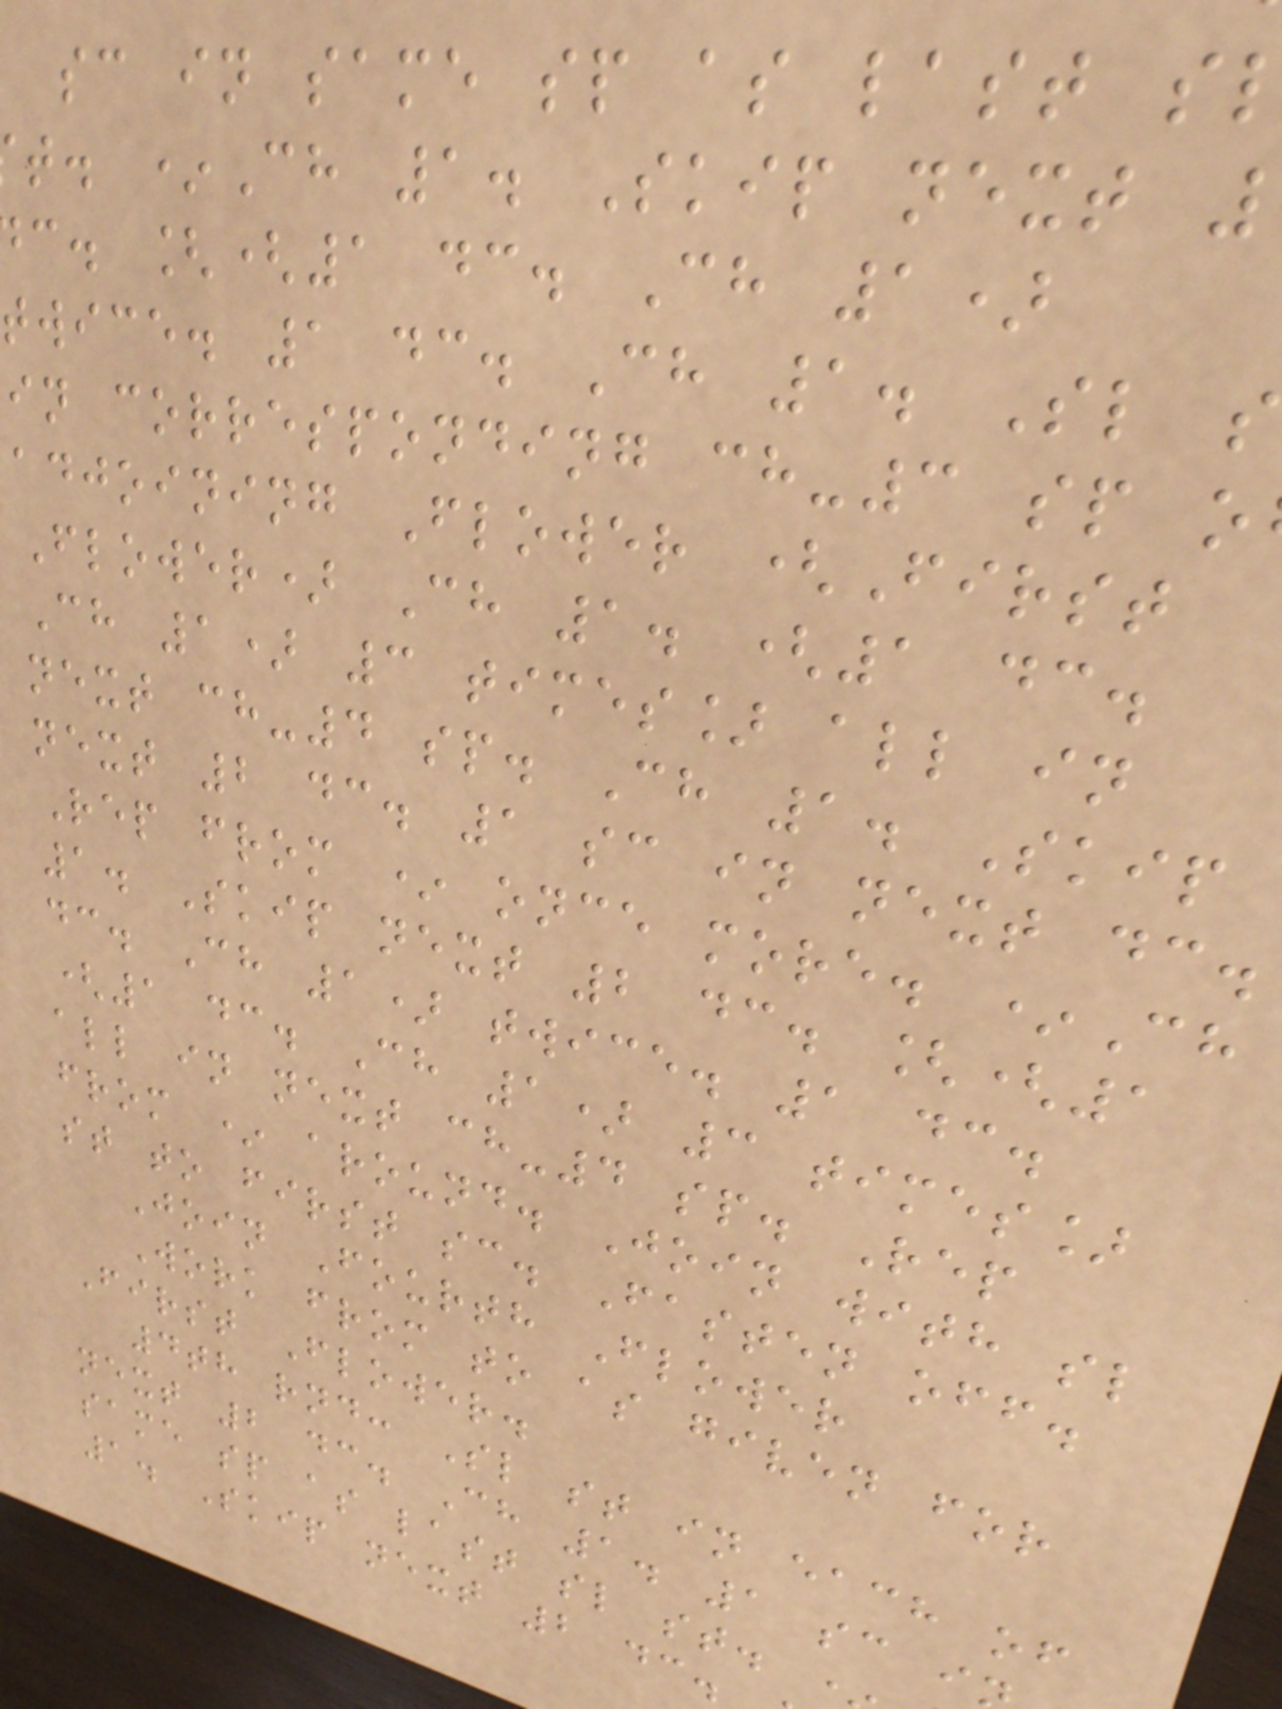sc in same sp as last s
t. *Ch 1. Skip next
c. [(1 dc. Ch 1)
twice. 1 dc. Ch 1. Sl s
in corresponding ch-3 sp o
adjoining Flower (First
Flower) Ch 1. (1 dc.
Ch 1) 3 times] all in
next ch-4 sp. Ch 1. Skip
next 2 dc. 1 sc in next dc.
Rep from * once more. *Ch
1. Skip next 2 dc. [(1
dc. Ch 1) twice. 1 dc.
(1 dc. Ch 1) 3 times]
all in next ch-4 sp. Rep
from * around. Join with sl
st to first sc. Fasten off.
Join Fourth Flower
Work from to as given for
First Flower.
4th rnd: Sl st in each of
next 2 dc. Ch 1. 1 sc i
same sp as last sl st.
1. Skip next 2 dc.
